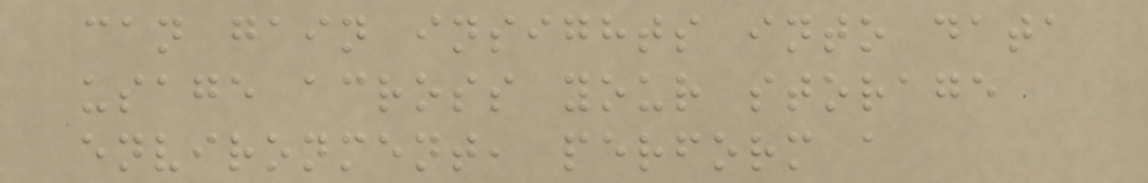can gain insights into data
usage across your storage
environment, perform a
